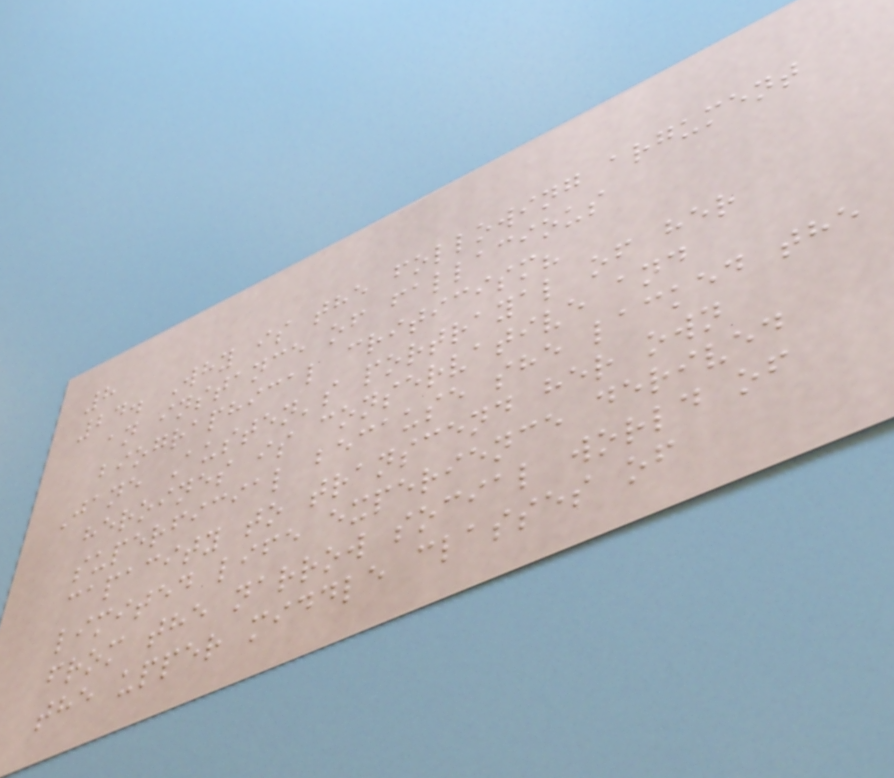8
24. Why is the following argument
an instance of fallacious
biographical criticism?
Jane Austen's portrayal of her
heroines is conservative and
superficial because she lacked the
capacity to transcend her own
limited life experience derived
from the narrow social world of
the upper middle classes of
